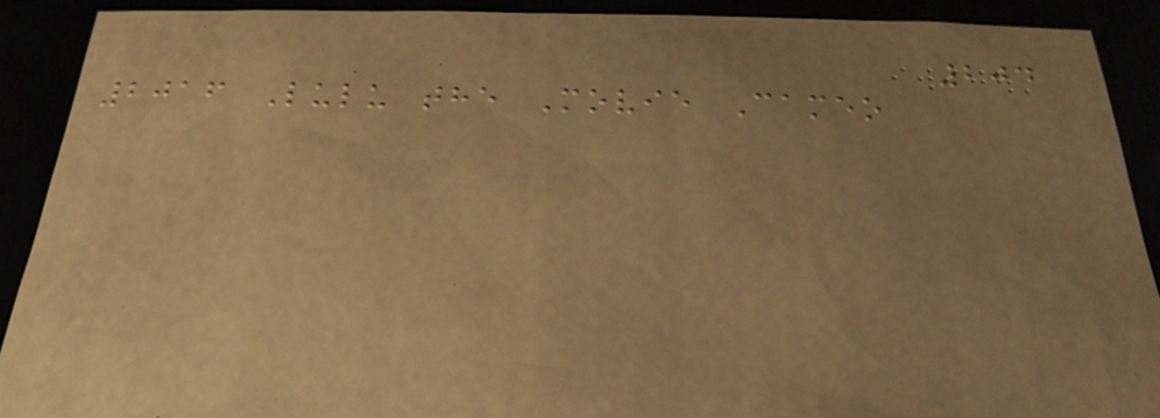204
2016 Lulu the Movie Cameo
